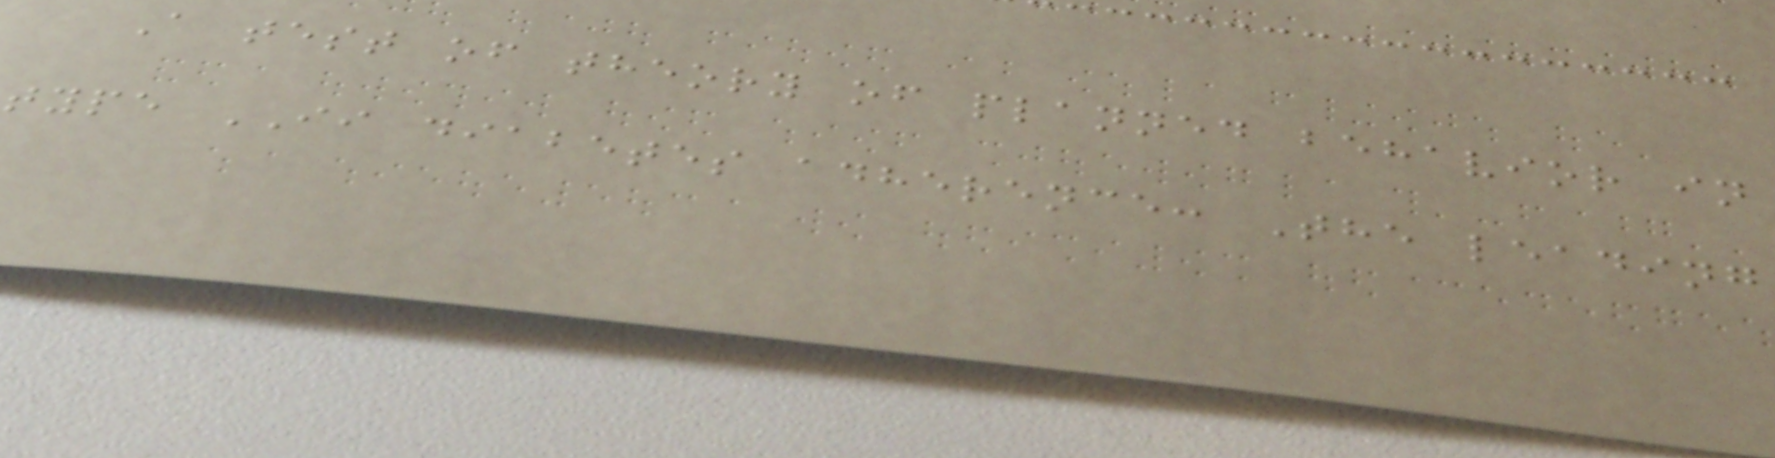A test of theory of planned behavior in
type II diabetes adherence: The leading
